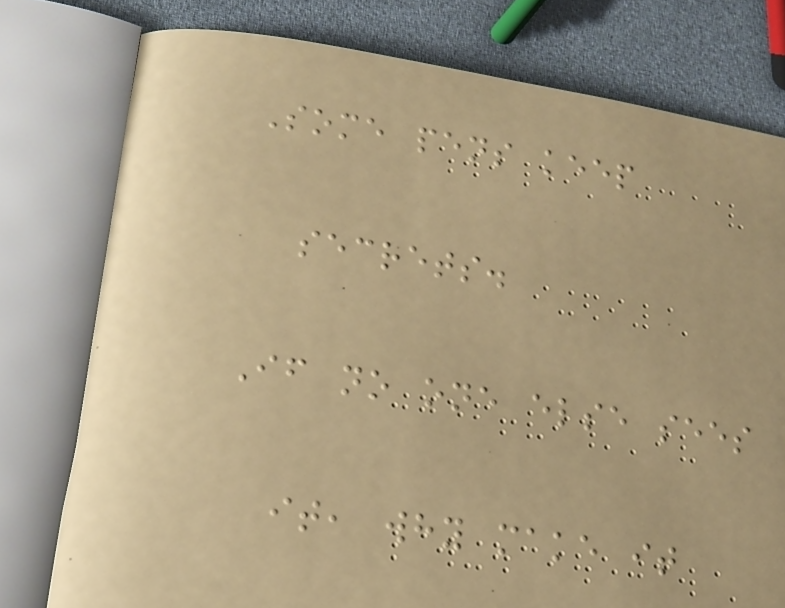Some pens keep
secrets.
If no one else sees
it, why make it
